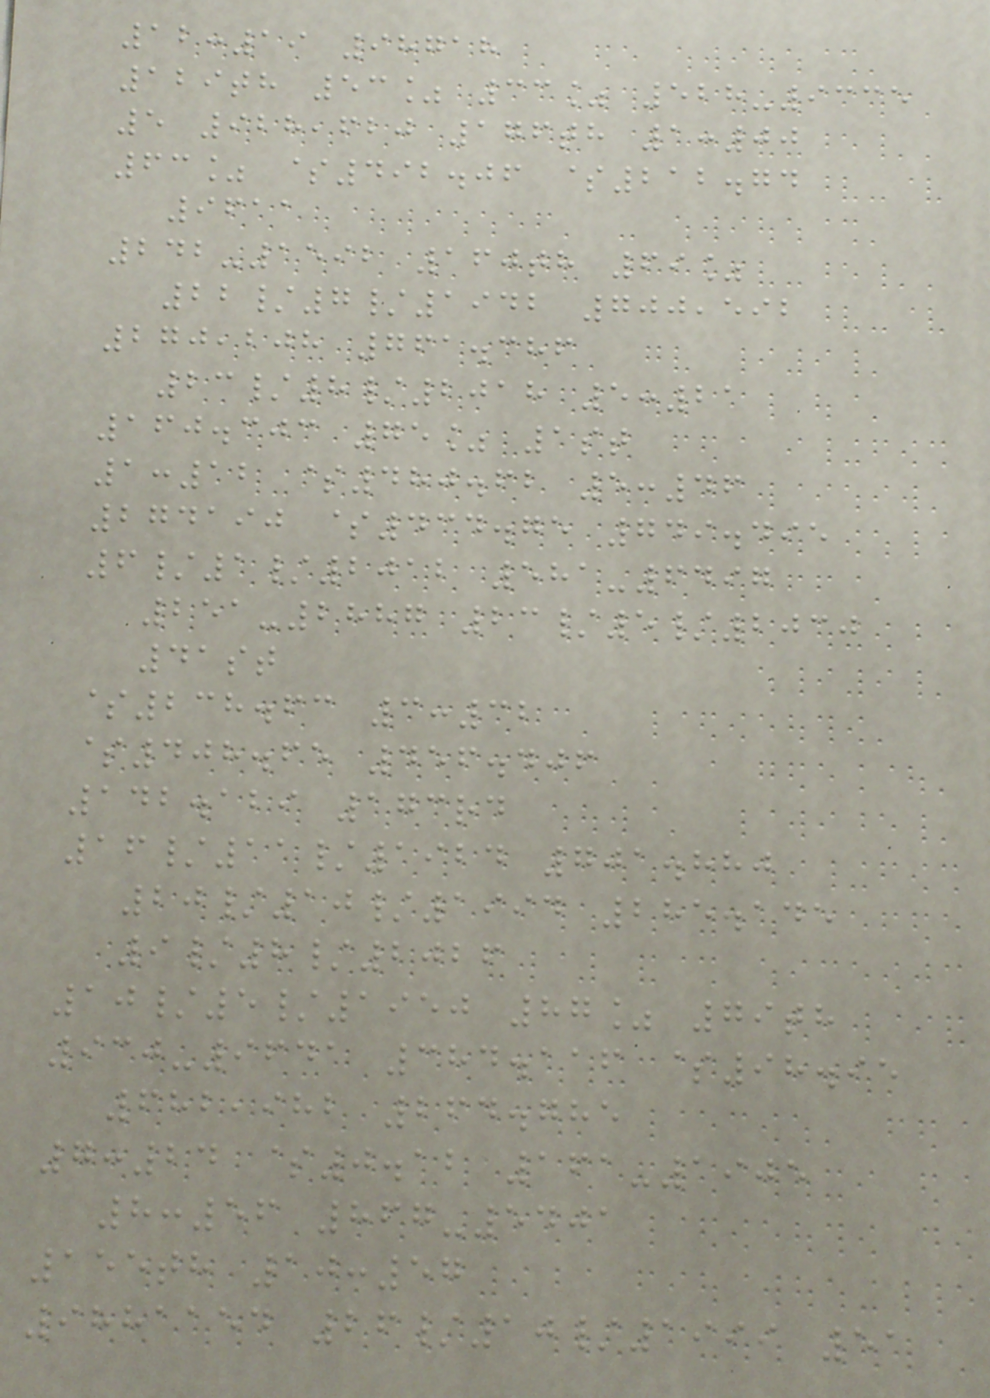12:19 98718
129th 53% 33% 528-9335
5 928,620 176th 1:00
63% $492.06 $212.74
9611
242-1592 160th 69%
22/7/1942 700,592
270,208 761.386
23/8/2018 5:21
160.303 75% 1st
1:12 $480.62 5:46
274190 $434.75 749.495
6/1/2012 581-6497
251-2887 23/5/2030
41st
$238.63 3:32
$408.65 456.406
142.129 173rd
16/11/1924 701.880
20/10/1994 285.145
9/8/2026
10/5/1950 87% 79th
930-9641 384.116 $98.95
682,982 264.785
7:24 $0.12 161-1905
8:56 867-5401
155th 10:57
9881154 26/10/1999 51
